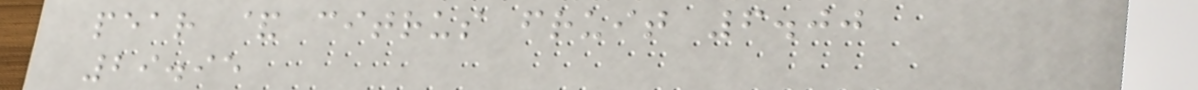pear & citrus fruit 6.00
29.95
